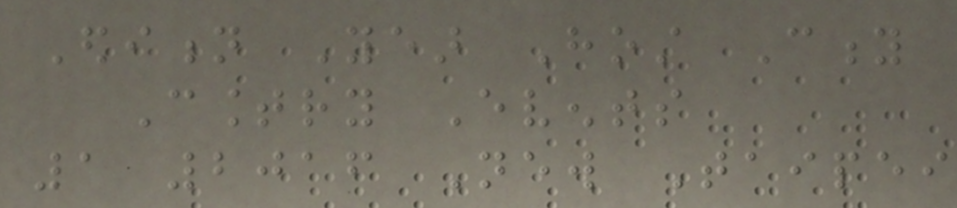Edition Year Host City
Country Events
1 2016 New Taipei
